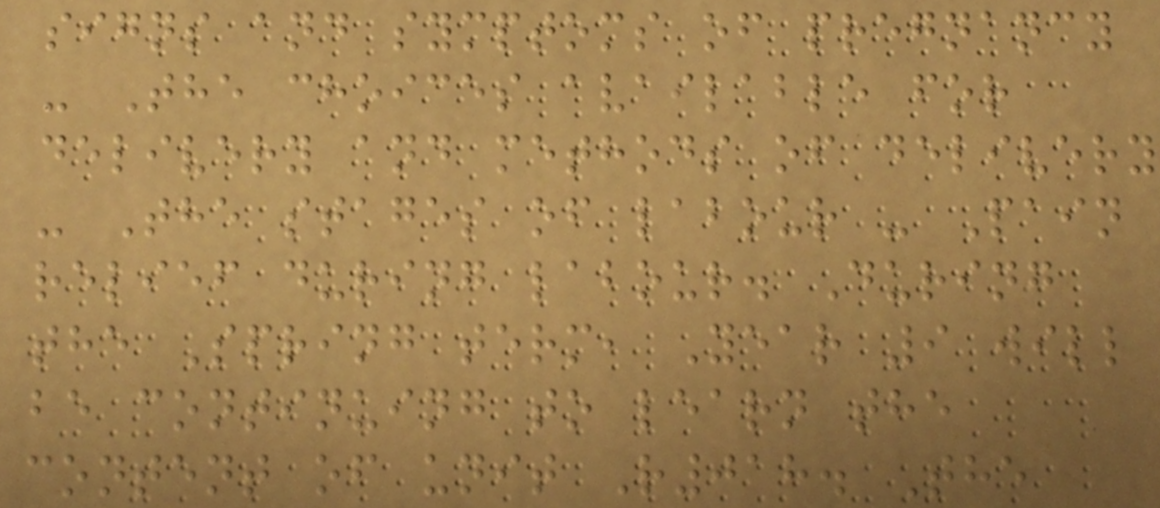signs and symptoms of pregnancy
- The choices available for
delivery and methods of delivery
- The stages of labour - Pain
relief during labour. During
the Spring term, Year 9 will
be continuing to learn the
content of unit R018. The
